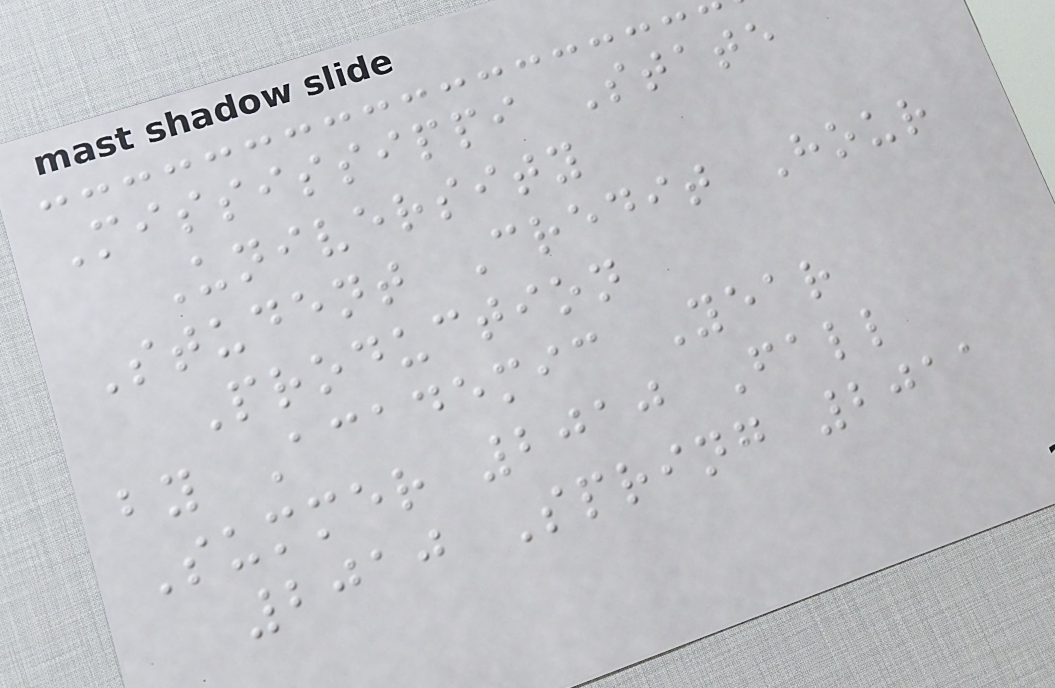Mississippi State
University
Student Credit Hour
Production
by Academic Year
Summer 2010 Fall
2010 Spring 2011
